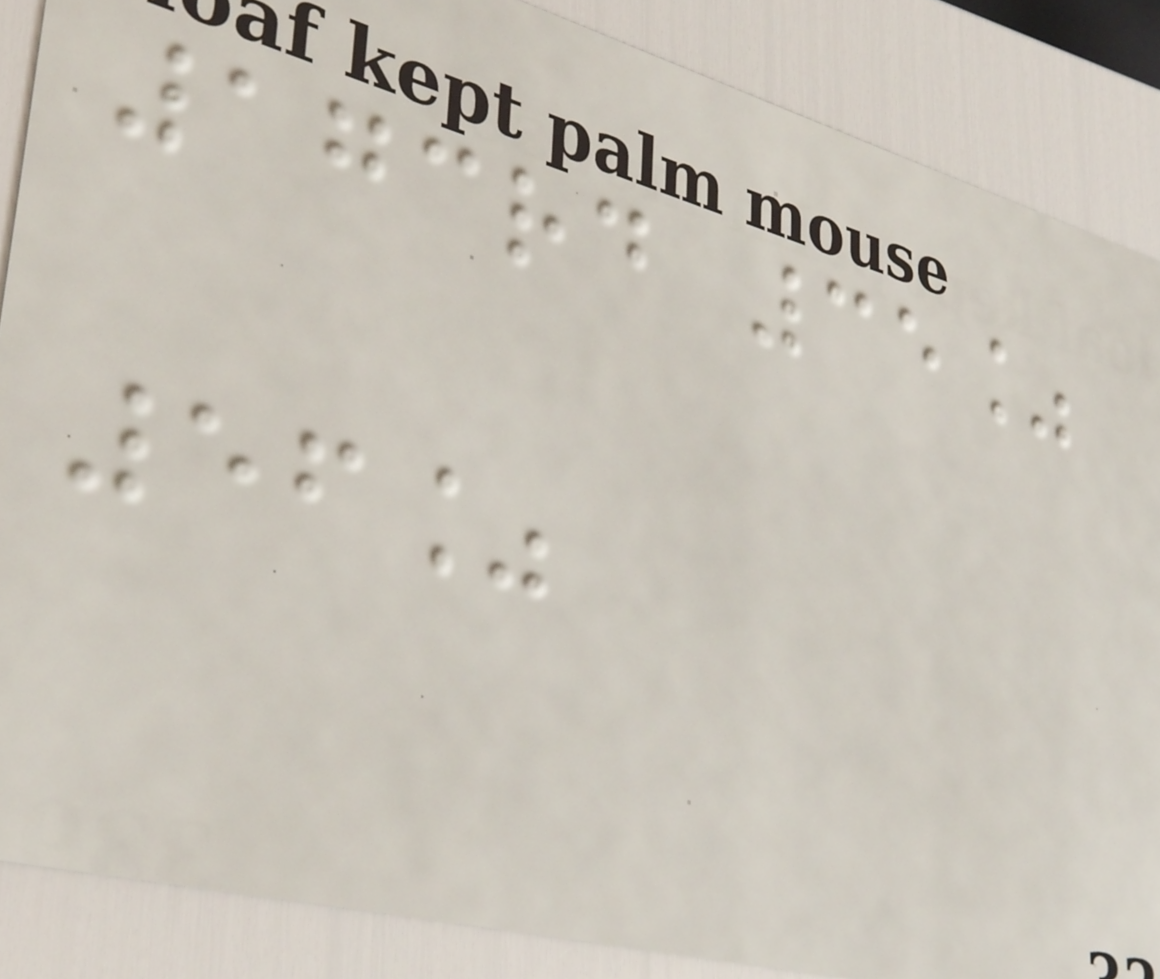173rd 35%
56%
